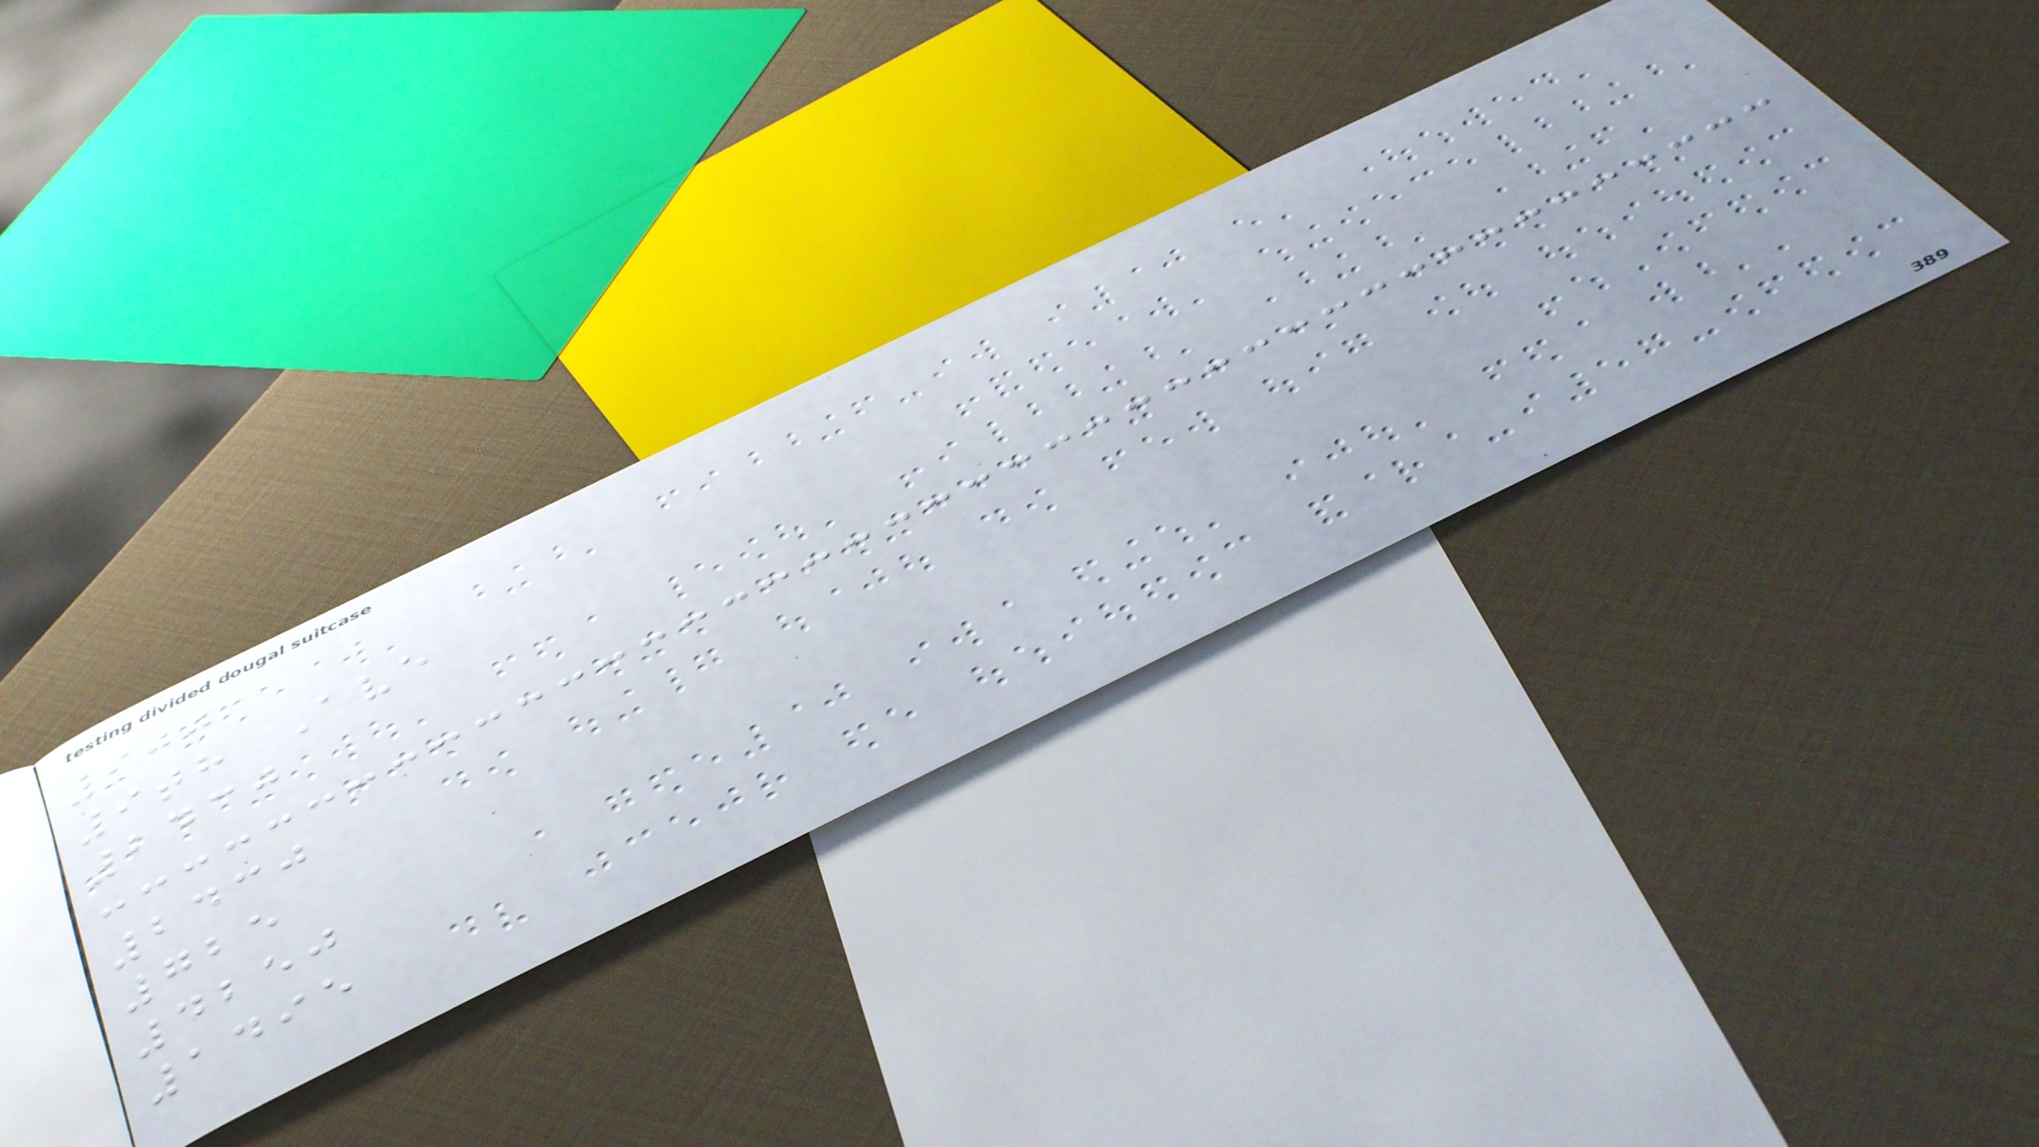900
9th Ave
2430
2430
725
4250
1495
